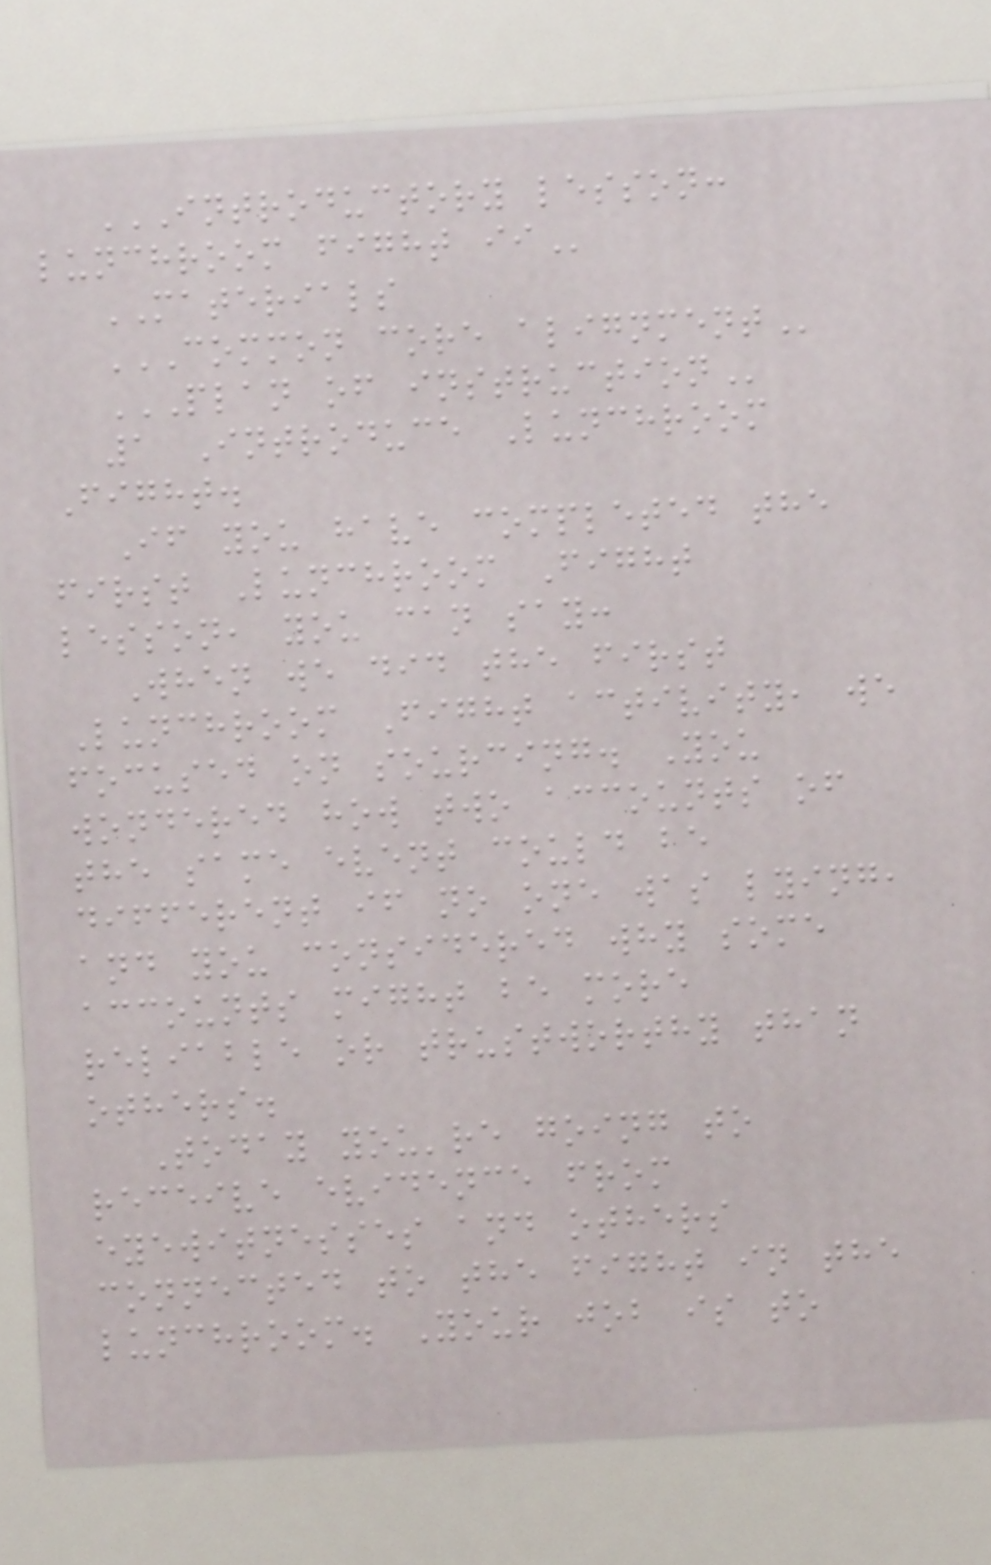INTRODUCTORY LESSON:
LUNCHROOM FIGHT II
MATERIALS
COMMON CORE ALIGNMENT
PLAN OF INSTRUCTION
1 Introduce Lunchroom
Fight.
If you have completed the
first Lunchroom Fight
lesson, you can say:
When we did the first
Lunchroom Fight activity, we
focused on sourcing. You
wondered how two accounts of
the same event could be
different if no one was lying,
and you considered why some
accounts might be more
reliable or trustworthy than
others.
Today you're going to
receive evidence from
eyewitnesses and others
connected to the fight in the
lunchroom. Your job is to
